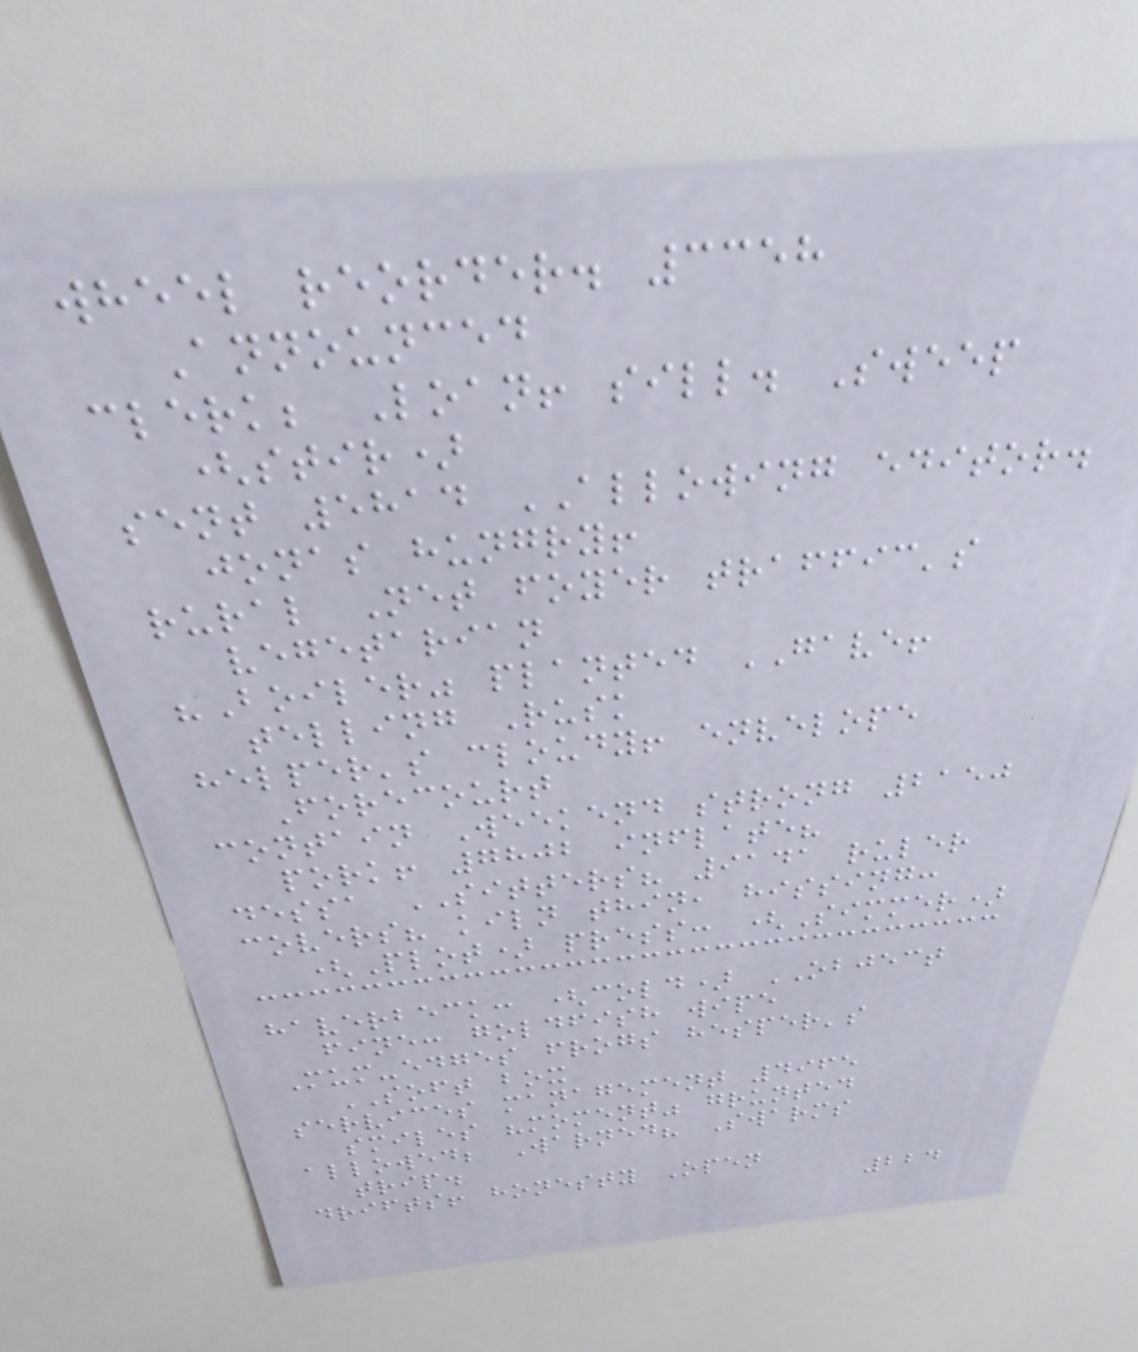wheel reorder. 3358
Announced
clerk; Loan! sill. Sweep
(stir)
sent 5814 ALLOWING editor.
jonas hungry!
rural Net foyer traffic's
vegetarian
"Boiler" planted GAVE!
telling Rusk
helper's cloudy! envelope
Forecourt
contain Weekend strong 2150
pork! 7802 inflate?
dessa SITTERS? 9141 ruler
covers? kiln thin, hissing:
(Plot) press: (Simmer)
haverbeck: (cold) OBJECT
fine: goldfish wipe
Mum-edges frogs hesper's
SOFT box
services management 4965
smiles "moment" grunted
allowed; Warned? Swarms
trip.
drifts! honesty Open
224
